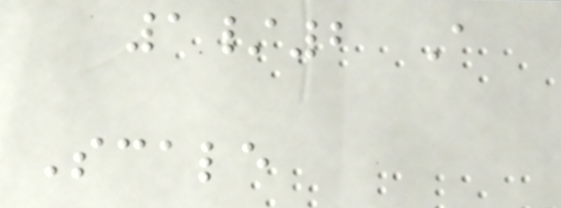1/2 A
Scale
